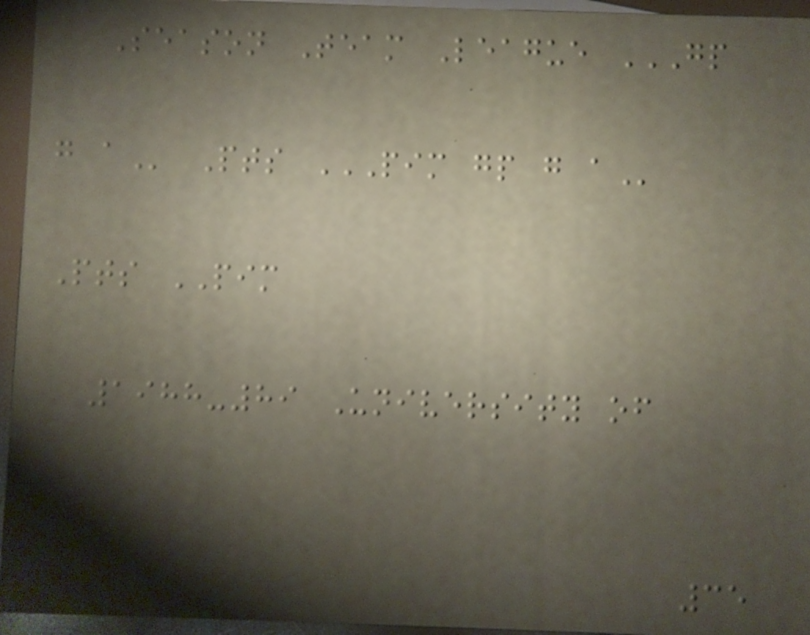Season Team League GP
G A Pts PIM GP G A
Pts PIM
1988-89 University of
35
